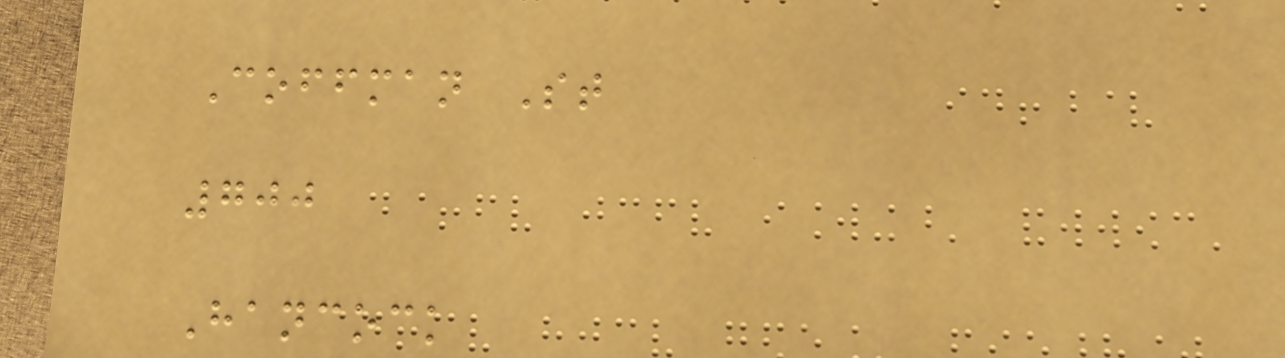Coffman St
700
Hancock
